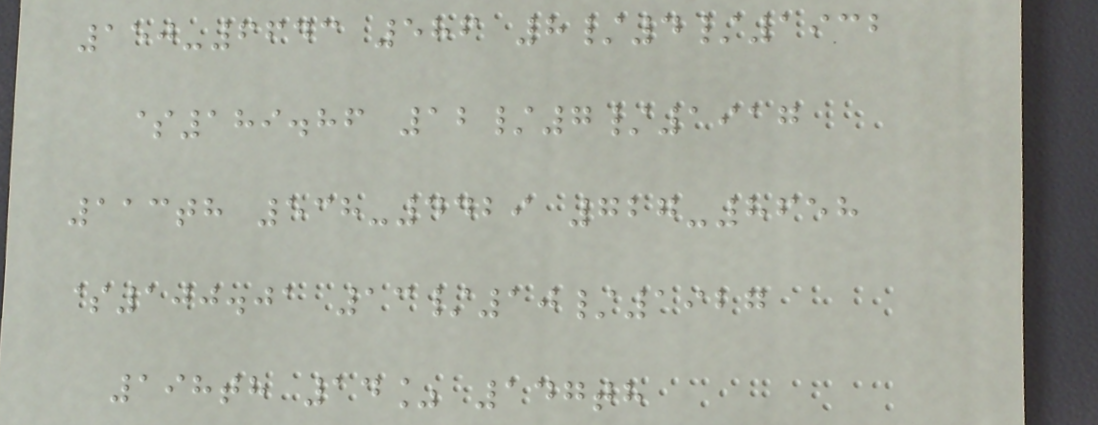150-6643 586 8/4/1932
$189.86 12/7/1917
113th 538-4429 727-8658
$100.01 13/10/1927
198th 14% 147th
